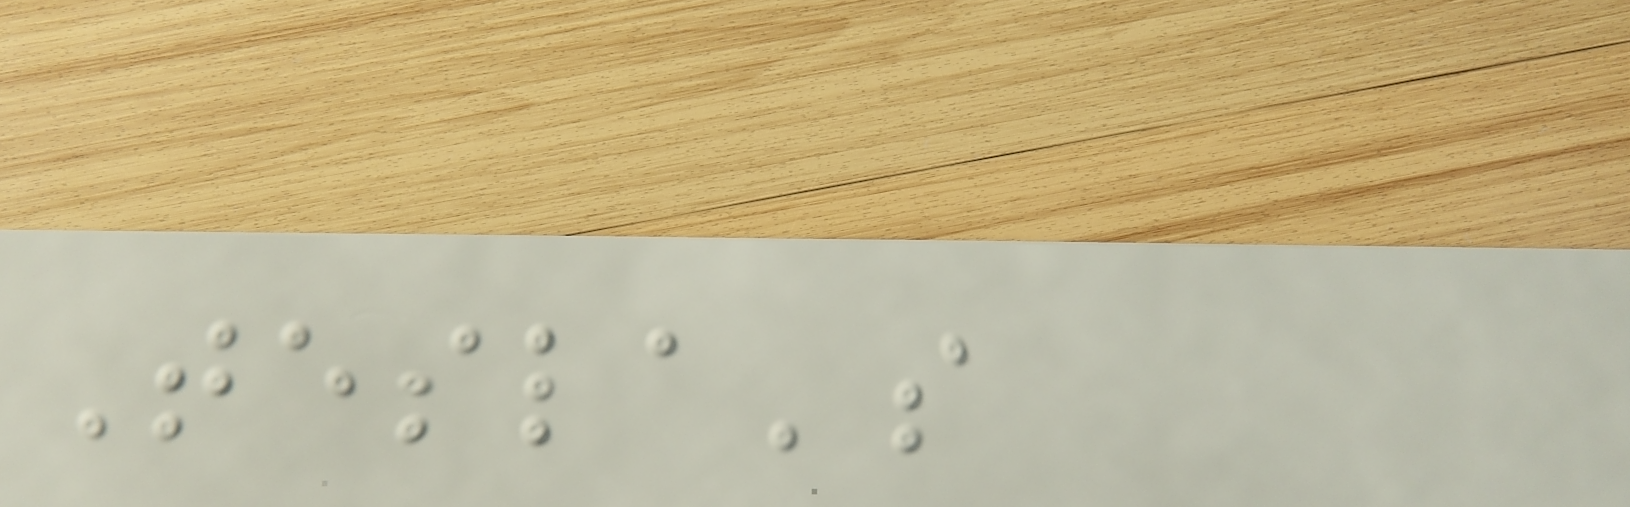Tesla's
